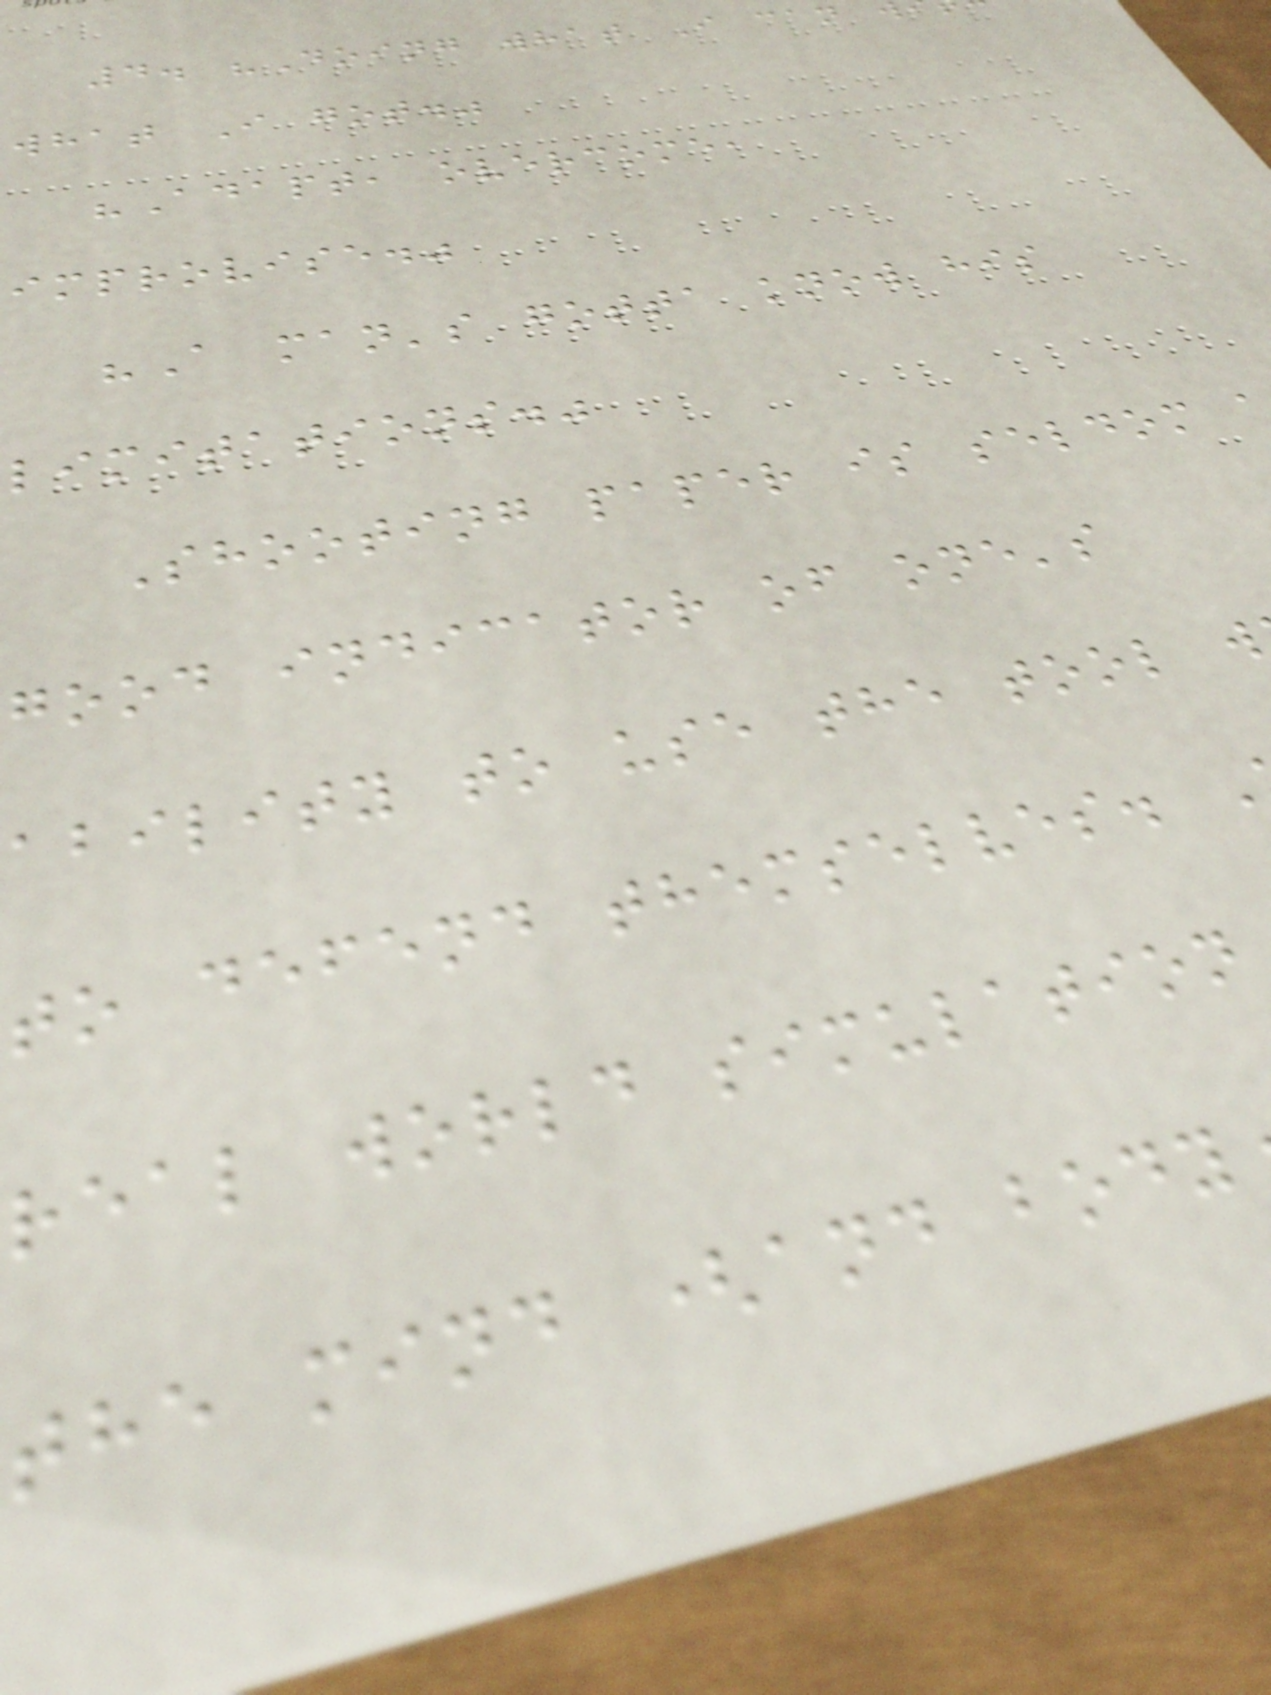4. "Doing what I can
what I got."
"Adapt, overcome,
improvise."
"A man's gotta know his
limitations."
Shooting paper is seldom
good indicator of one's
ability to use the tool w
to defend themselves.
real world simulation
the mind (and body
